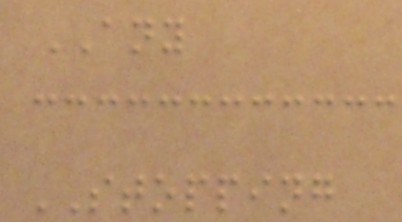ANY
STOPPING
